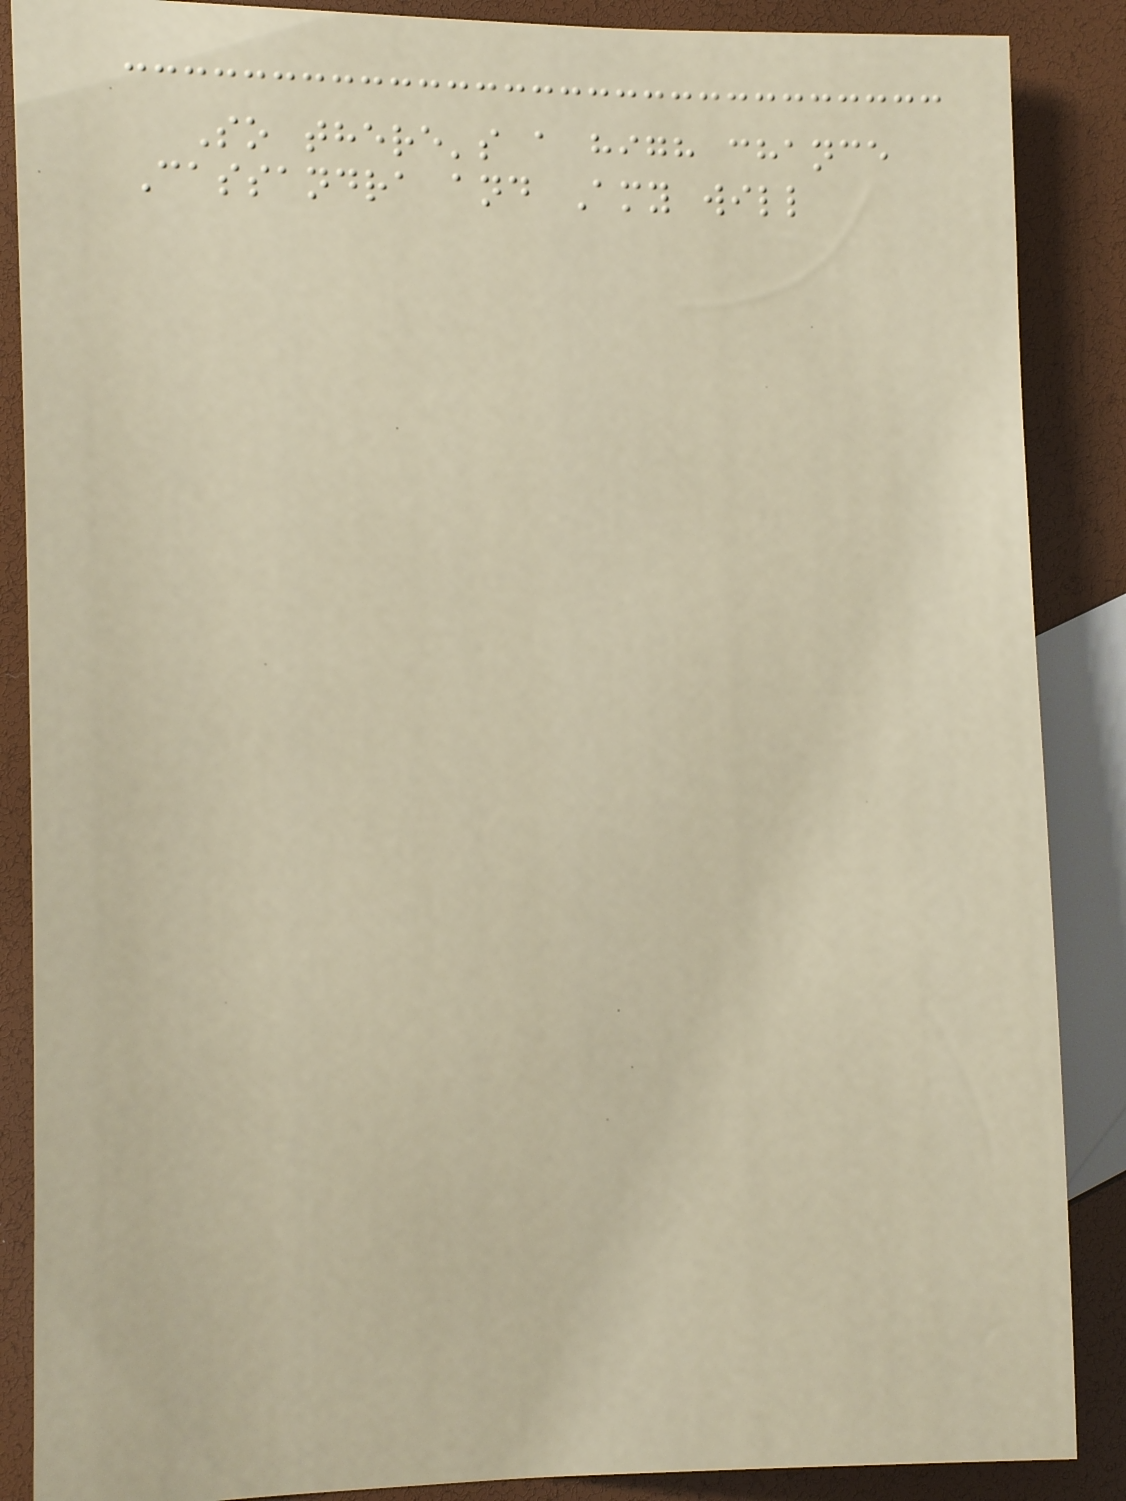So there's a high chance
Cassandra and Amy will
